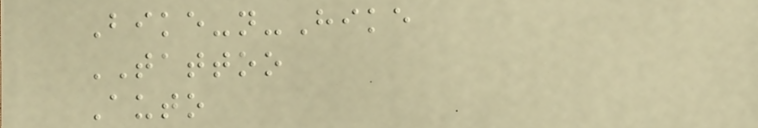Bike-n-Hike
TATTOO
Auto
